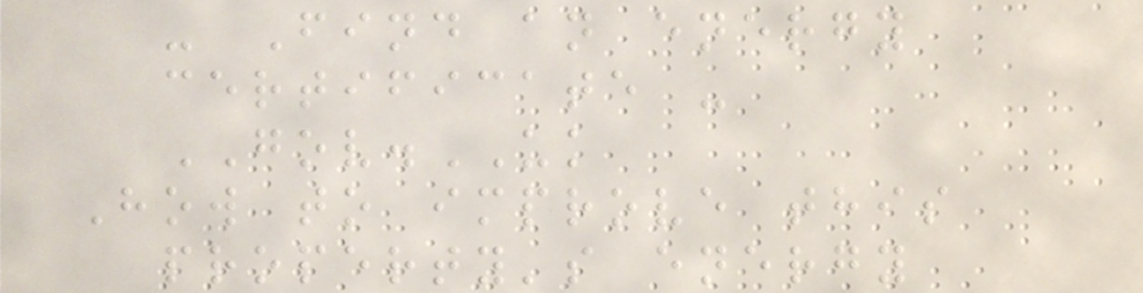- Find an energy
certificate -
GOV.UK
How to improve this
property's energy
